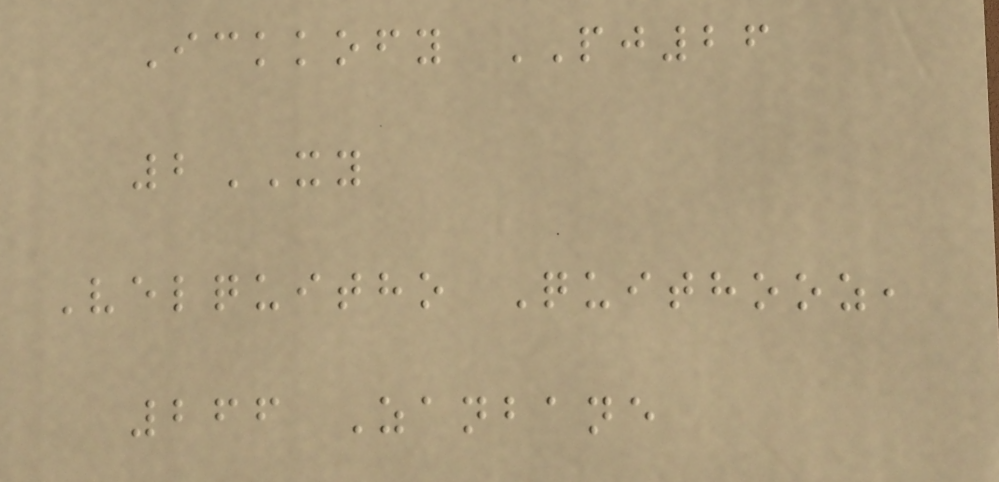Ickkofy PJ26
2XY
Velquitho Quithooz,
266 Zanbane
